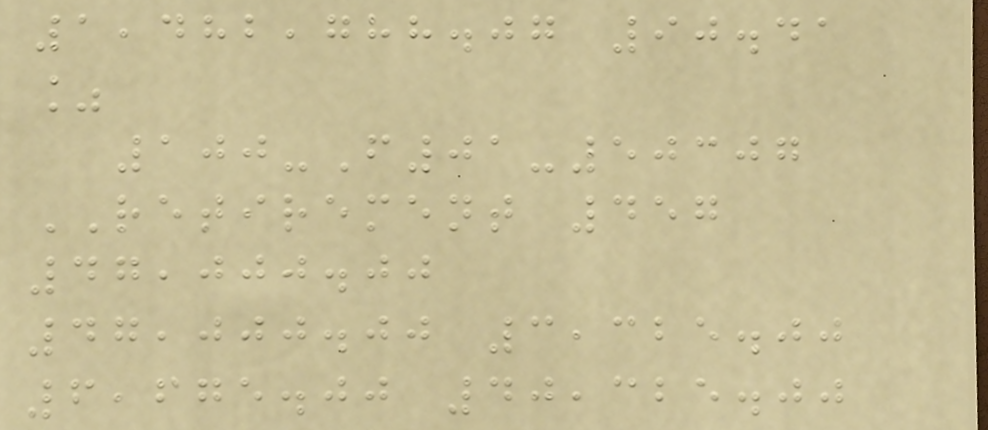1,482,788.07 90.41
%
100-F01-50307
RETIREMENT 457
47,000.00
47,000.00 3,325.00
6,675.00 40,325.00
